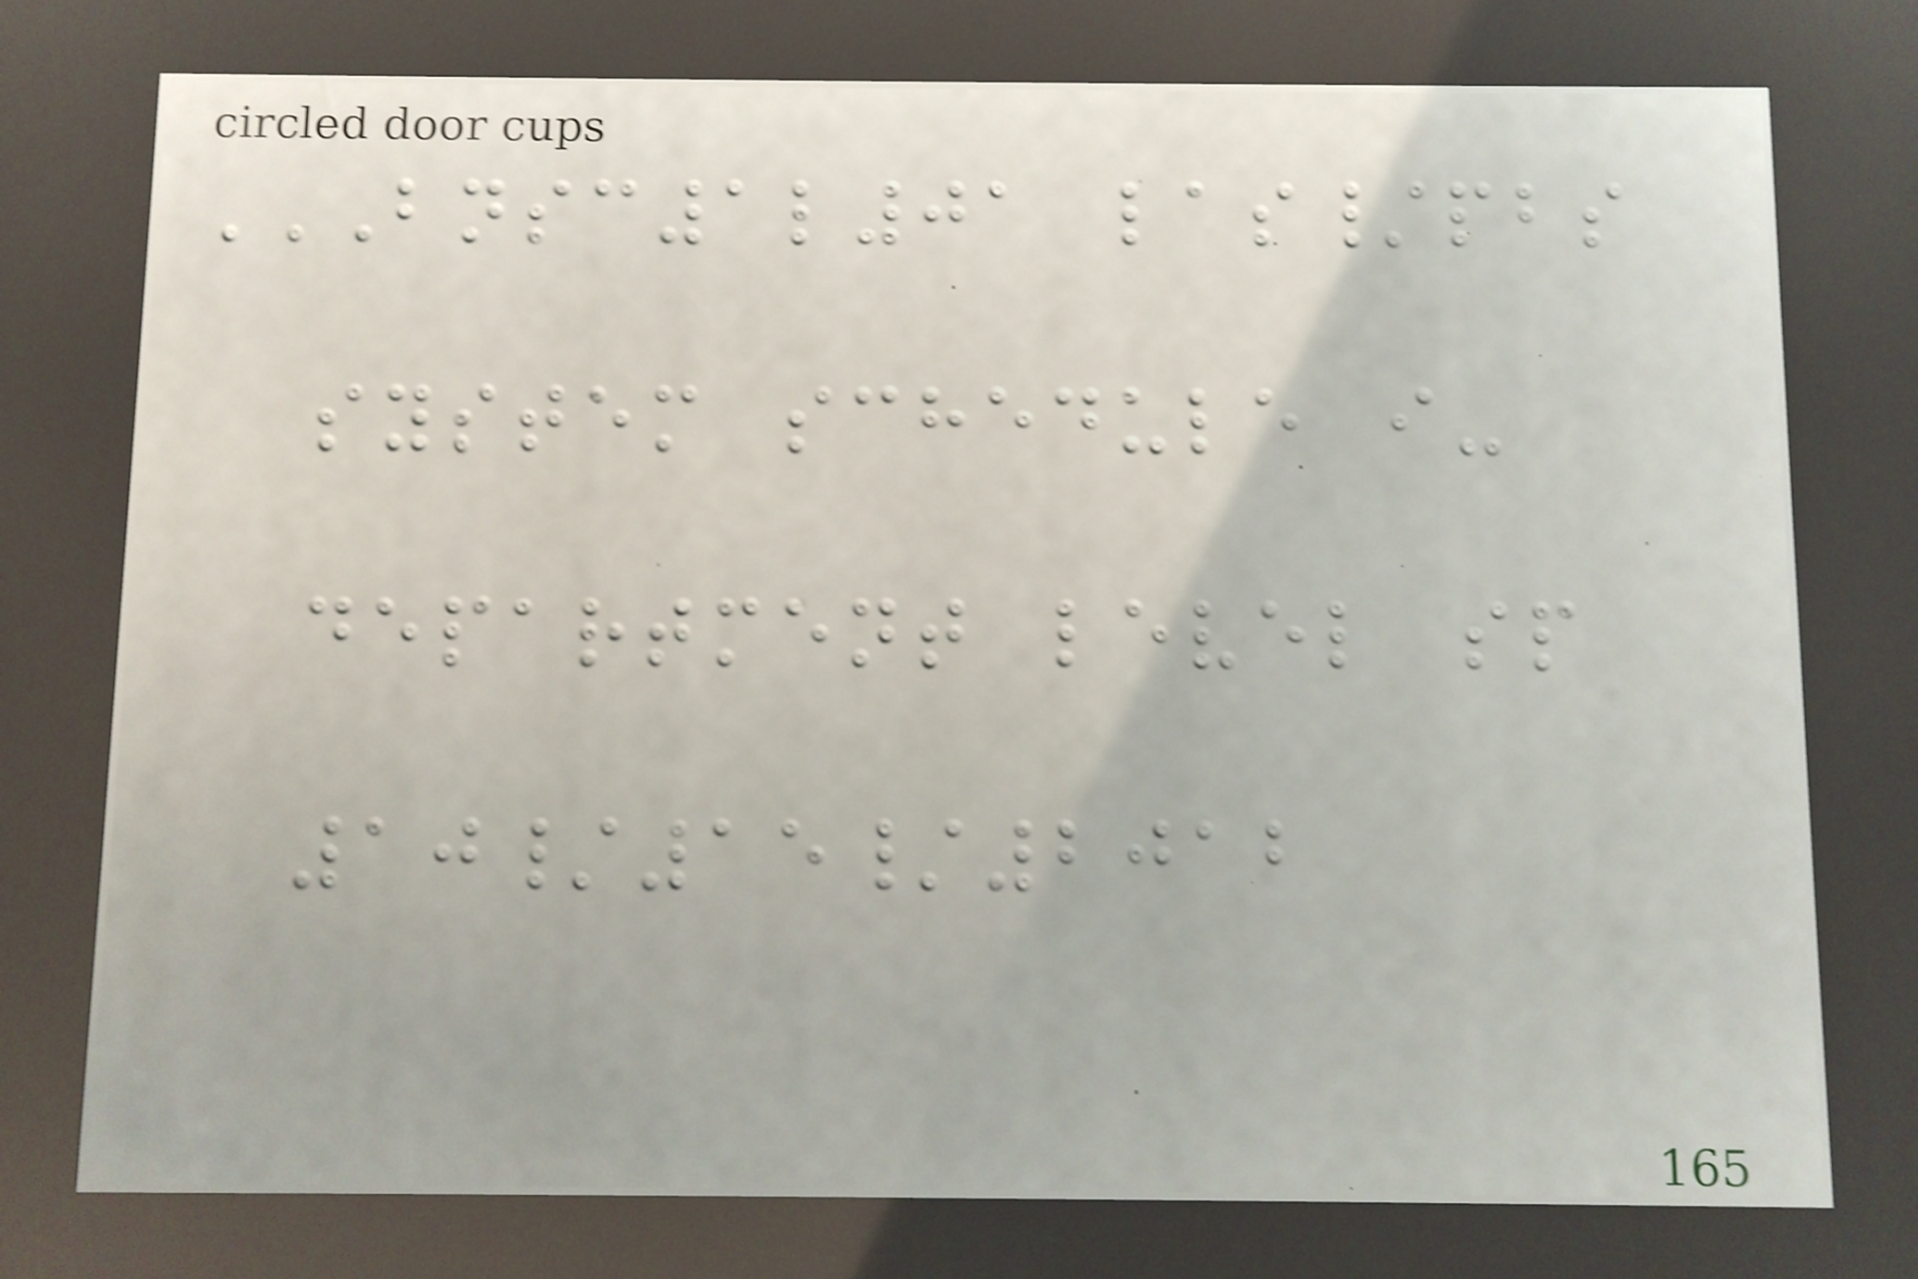BNSC1L01 LAS/PBS
SYSTEM SCHEDULE I-
DEPARTMENT LEVEL SP
10/15/2012
